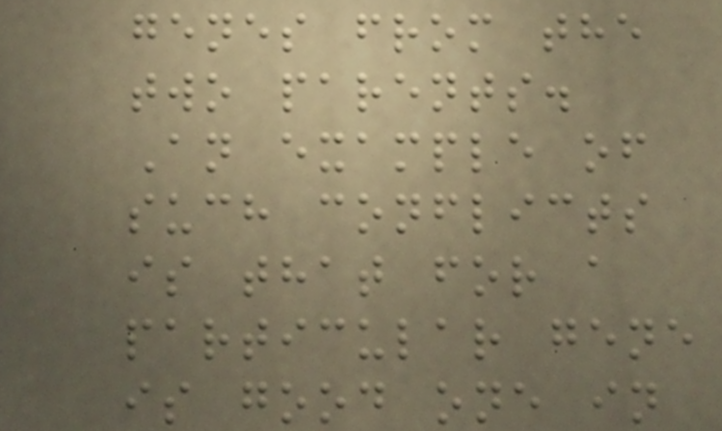genes from the
two parents.
An example of
such conflicts
is that for a
particular gene
is good one in
